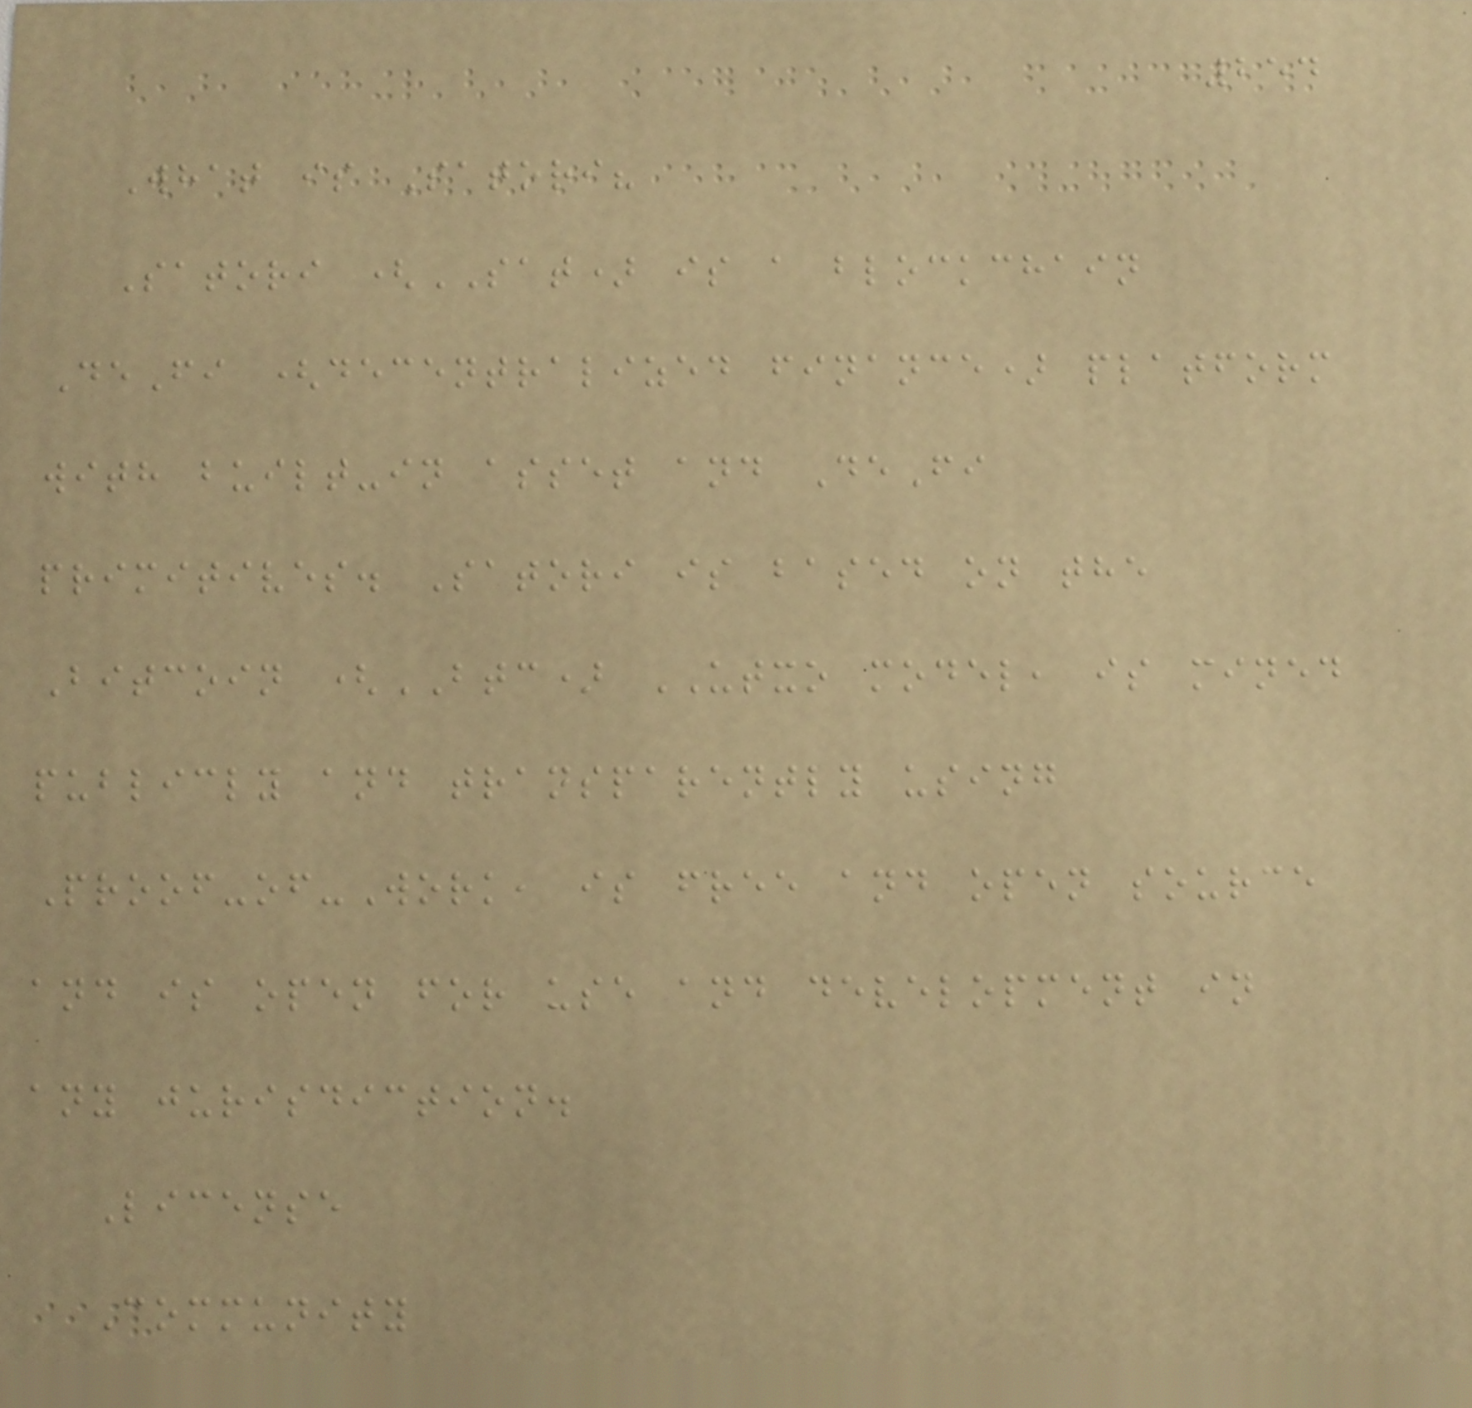254
What is Satori?
Satori (SAT) is a blockchain
DeFi (decentralized finance) platform
with built-in asset and DeFi
primitives. Satori is based on the
Bitcoin (BTC) UTXO model, is mined
publicly and transparently using
Proof-of-Work, is free and open source
and is open for use and development in
any jurisdiction.
License
Community
